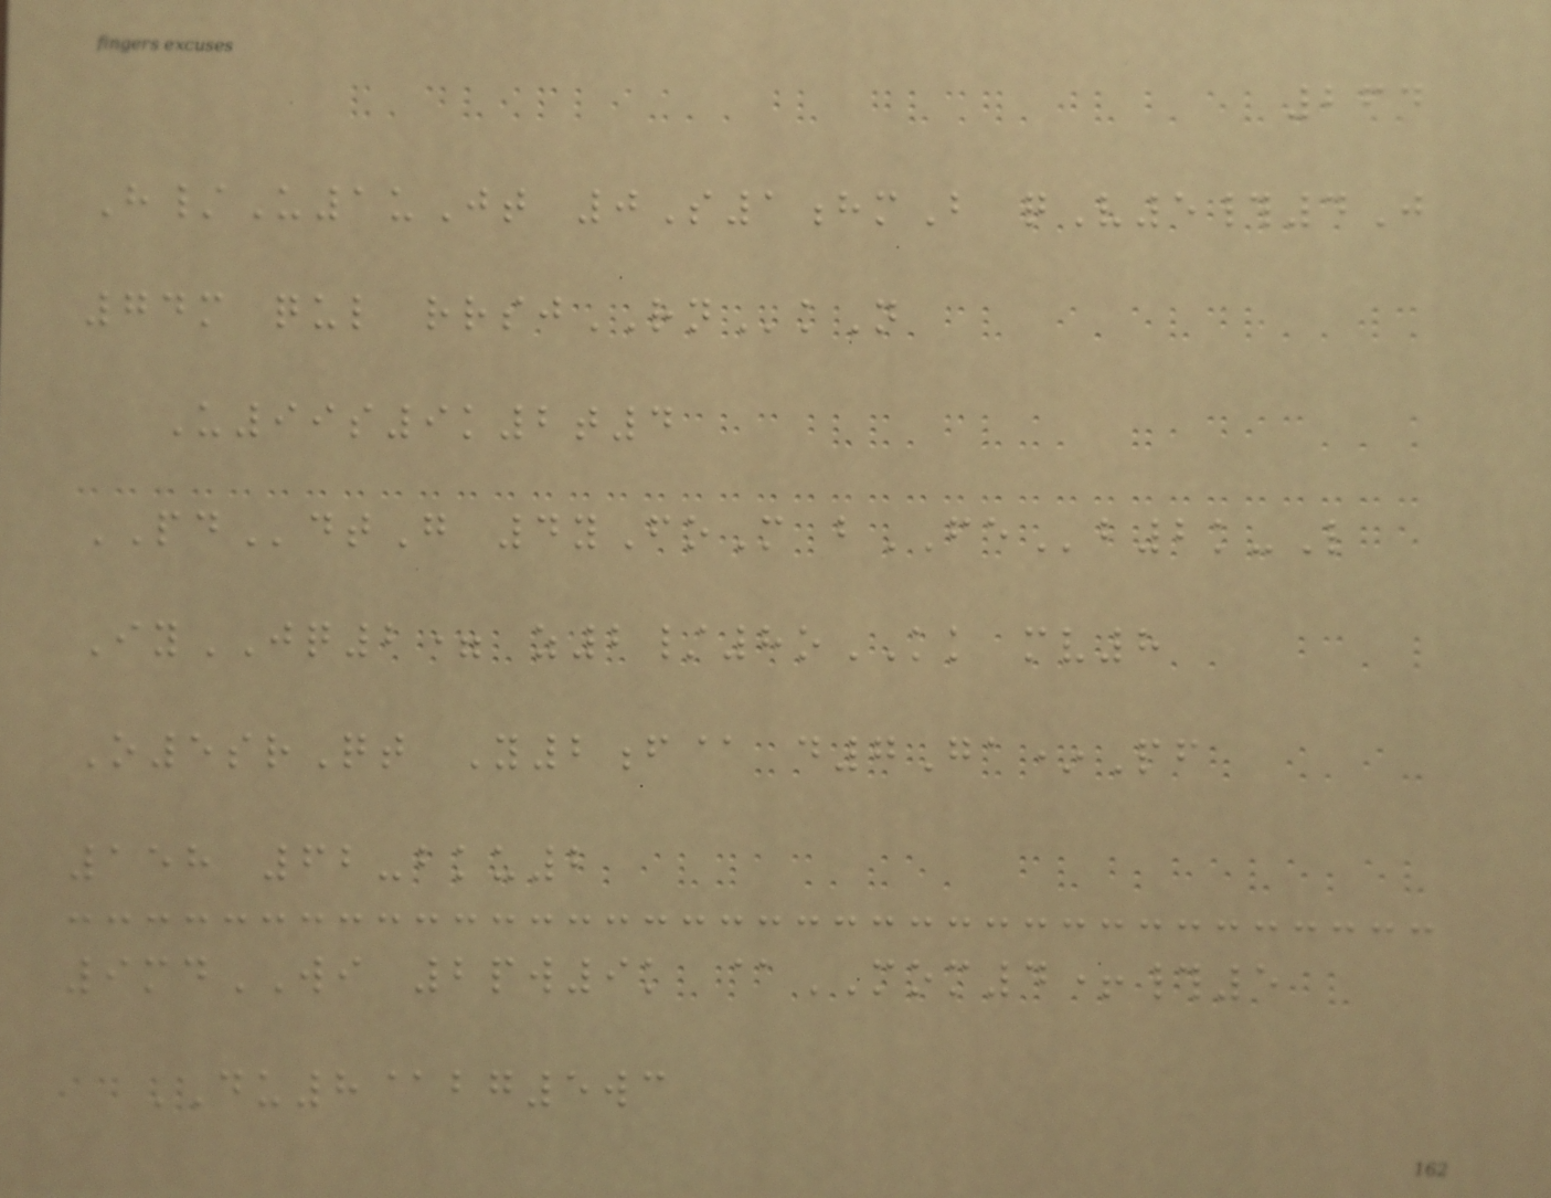264
H/U1uJt 0S1hmB qV5#4J
74m qul rrsjRNkN
U99s9k2t4
PDdtG 4yFoM bFEb2k-L
IyJQ2= z2/8oKK mv8
O5srQt Y2f@ d7Ga*Pf
158 62-bku2
9mdWI 2pw9k @MOM4+#5
DU8@bg5wc
